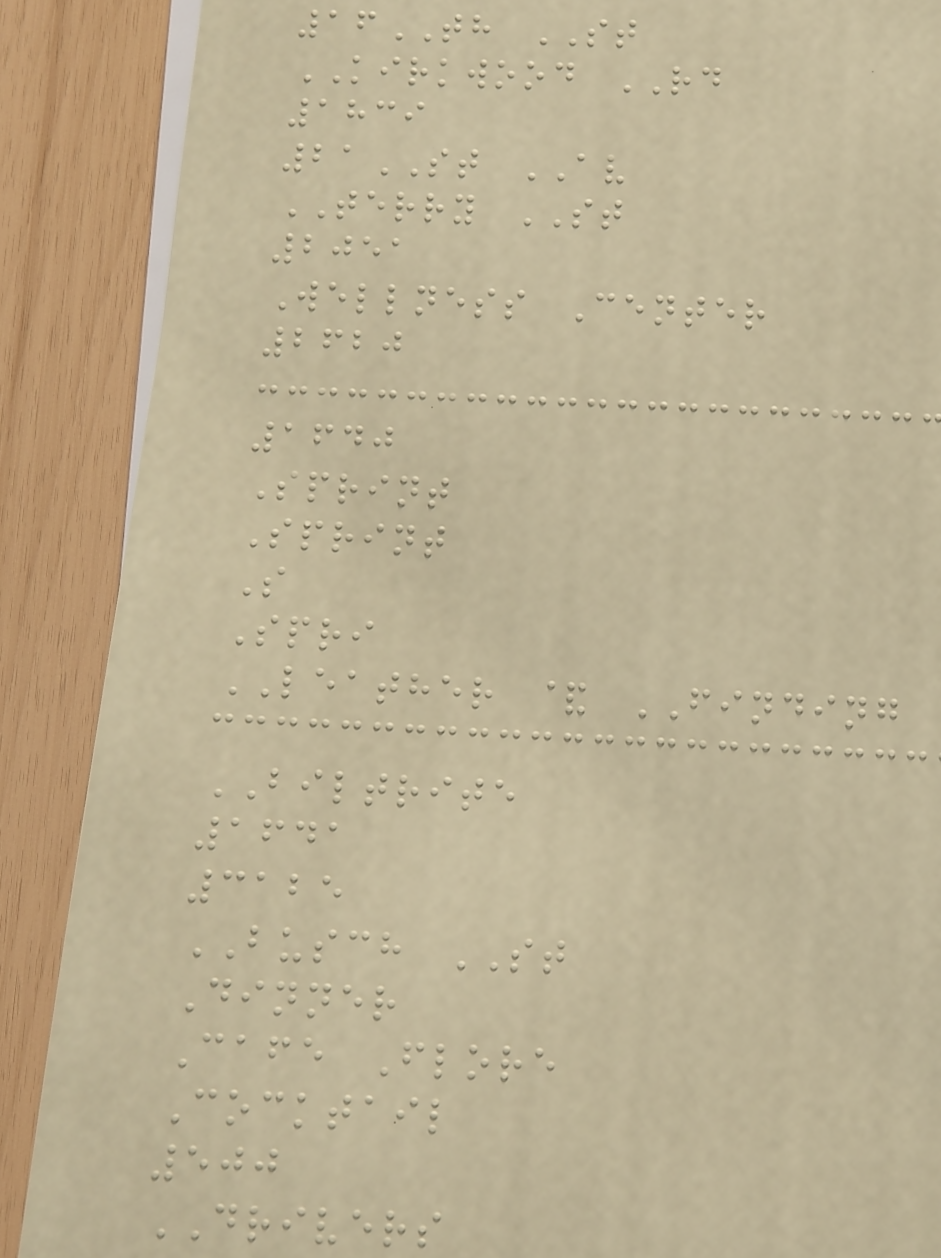16TH ST
KIRKWOOD RD
1839
21ST AV
TERRY ST
2051
Wellness Center
2620
1640
Sprint
Sprint
S
Spri
LEATHER & FINDING
BILTRITE
1641
3125
BUSCH ST
Dinner
Cafe Flore
Cocktail
500
DRIVERS
